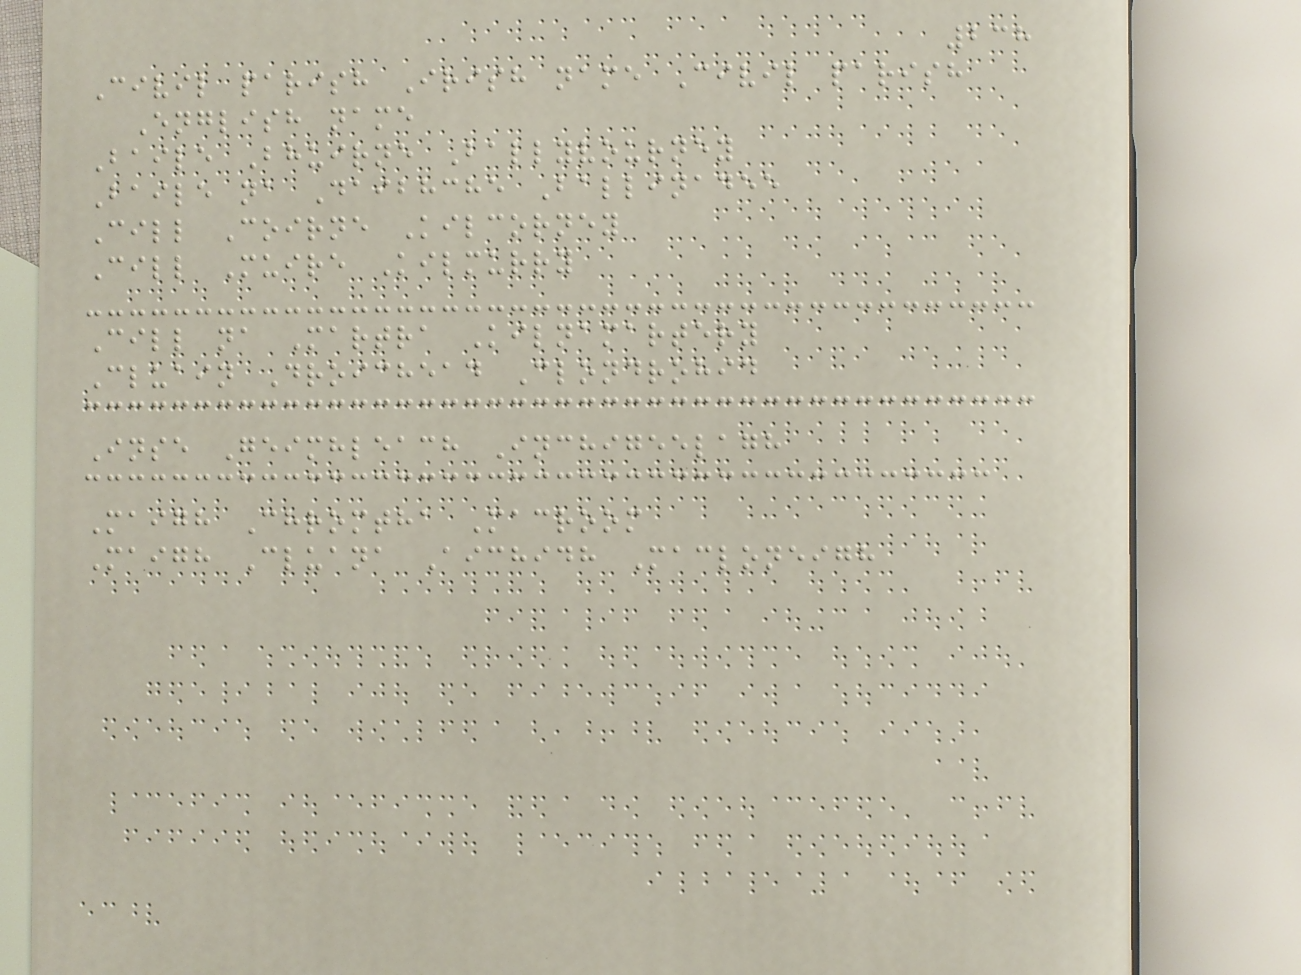238
Civil parish Irish name Civil parish
English name
Baile Bhuirne Ballyvourney
Baile na Daibhche Ballinadee
Cill Coirne Kilcorney
Cill Muire Kilmurry
Cill na Martra Kilnamartery
Cluain Droichead Clondrohid
Inse Geimhleach Inchigeelagh
Maigh Chromtha Macroom
Maigh Cluana Aichidh Macloneigh
